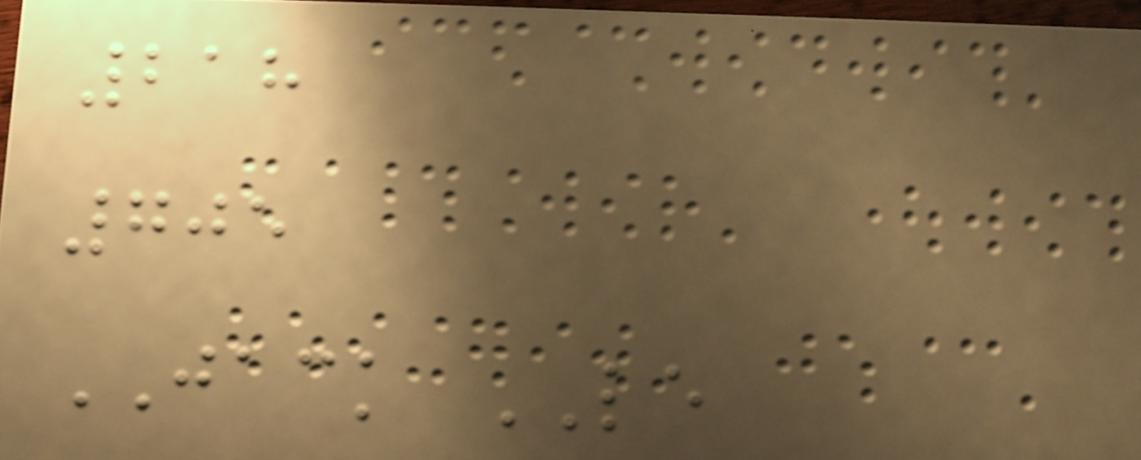218
705
JACK LE
